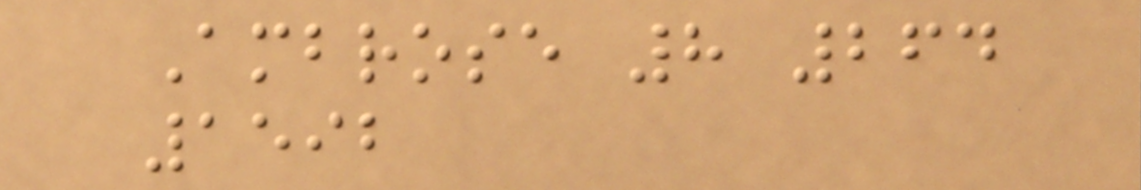Ambrose 8 264
1592
